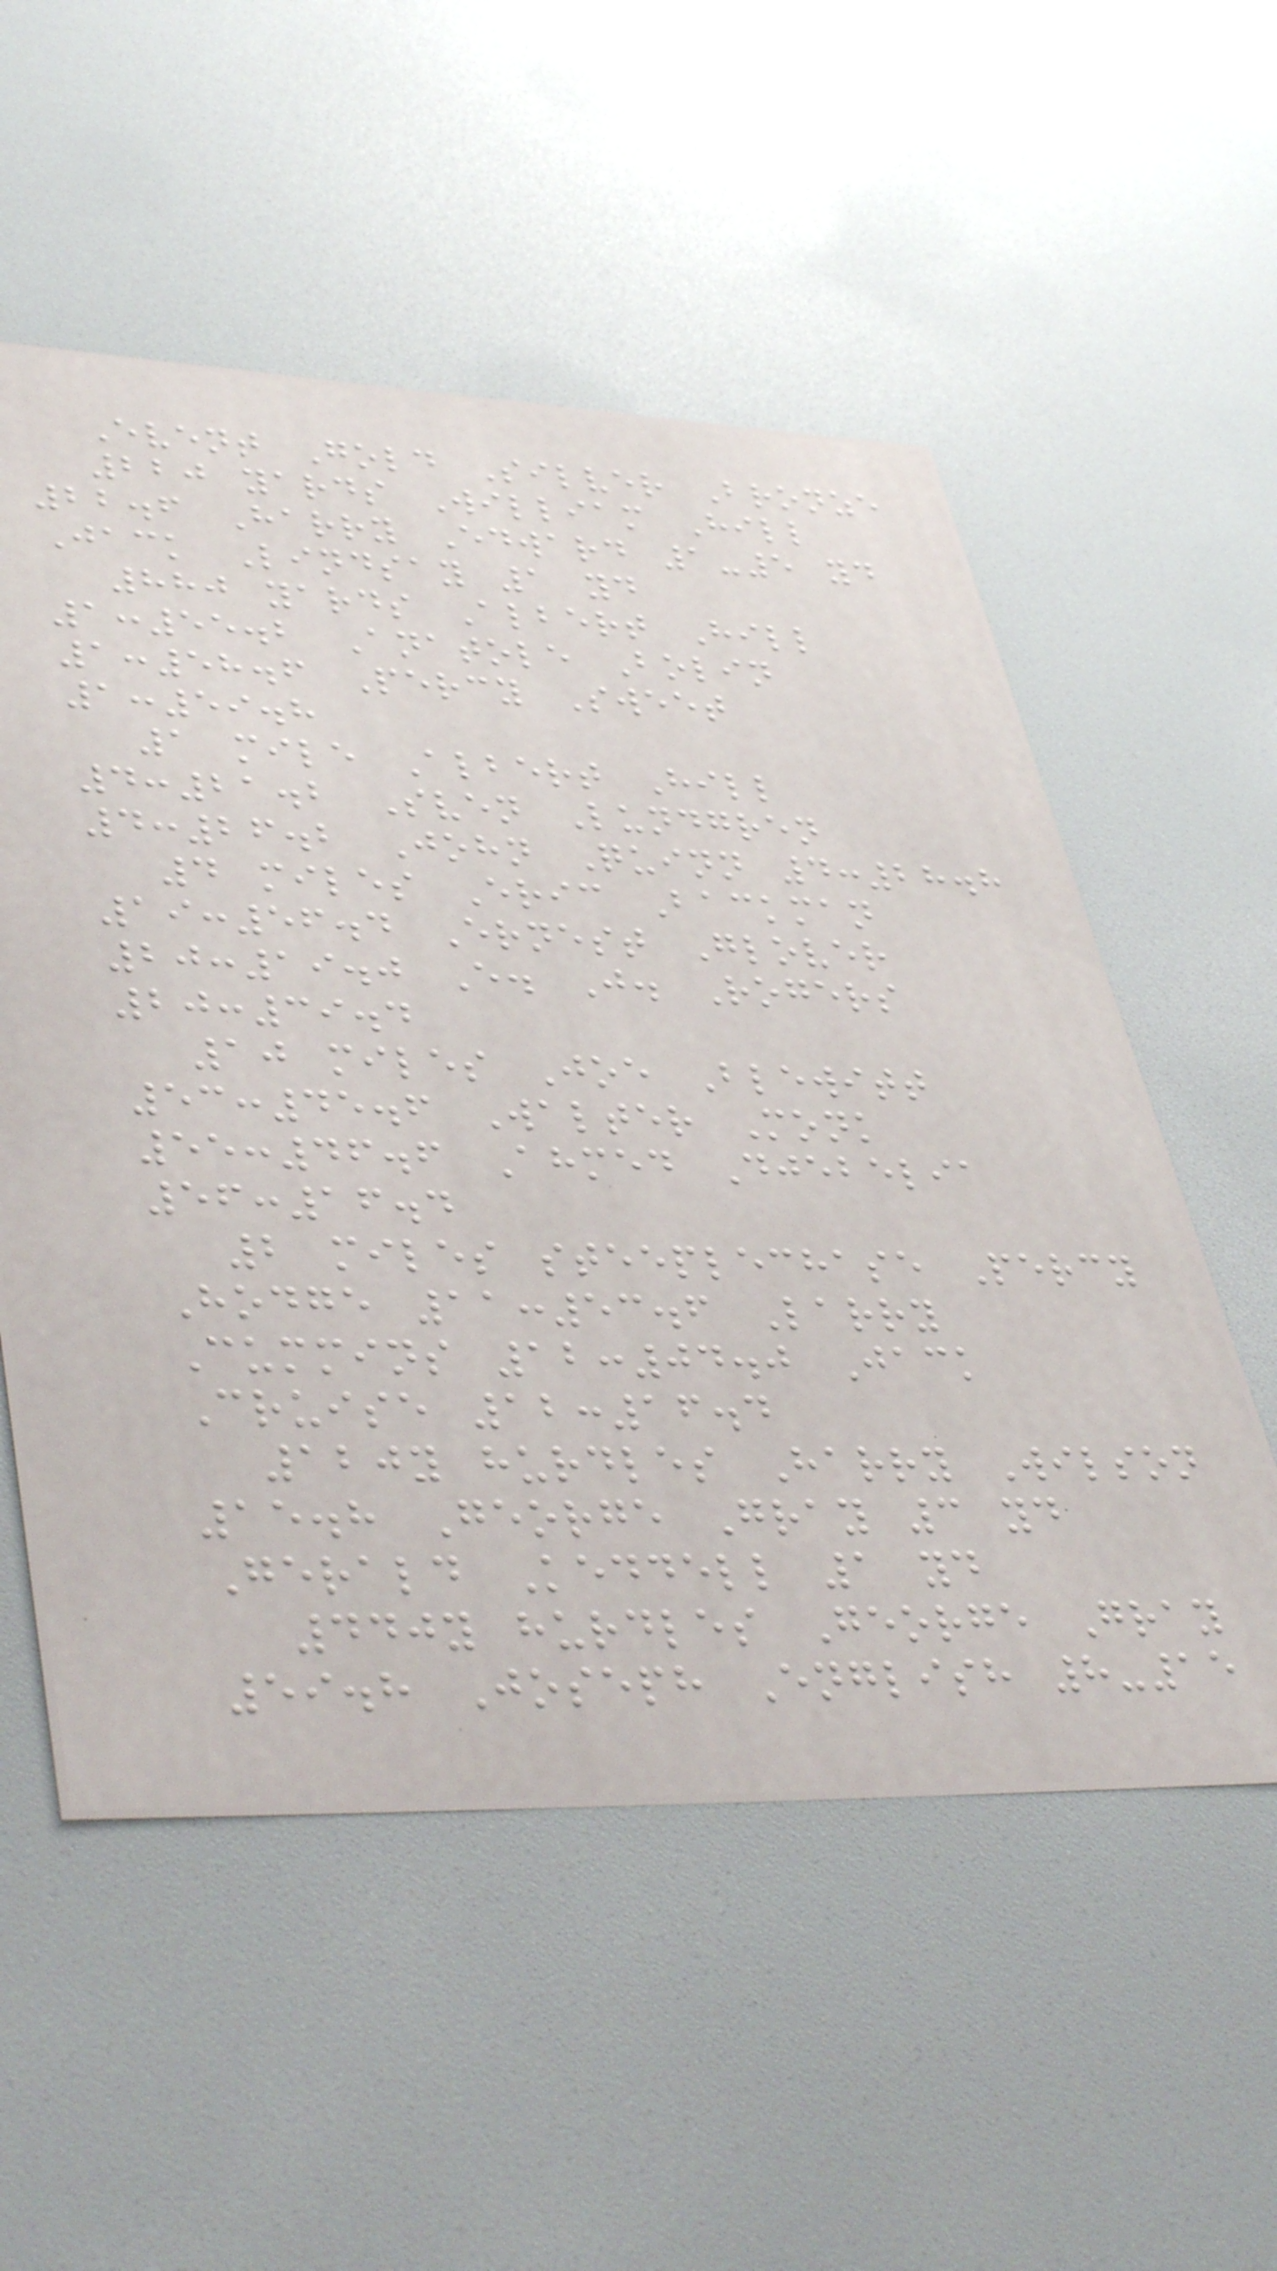Event Gold Silver Bronze
220 yards William Hill
22.6 Harry Edward 1-5 yd
Jack Lindsay 1 yd
880 yards Albert Hill
1:55.2 Anatole Bolin
1:58.6 Percy Sweet
1:59.8
1 mile Albert Hill
4:21.2 Sven Lundgren
4:26.2 John Quinn 4:28.8
4 miles Eric Backman
19:56.4 Ernest Glover
20:19.0 E. J. Rogers
20:39.4
10 miles Joe Blewitt
53:45.6 Walter Monk
55:46.6 Ahmed Djebelia
56:16.4
2 miles steeplechase Percy
Hodge 11:53.6 Larry
Cummins 12:04.0 Jack
Cruise 12:16.4
120y hurdles Harry Wilson
15.8 George Gray 3 yd
Gerald Keddell 1 yd
440y hurdles George Gray
59.8 Joseph English 8-15
